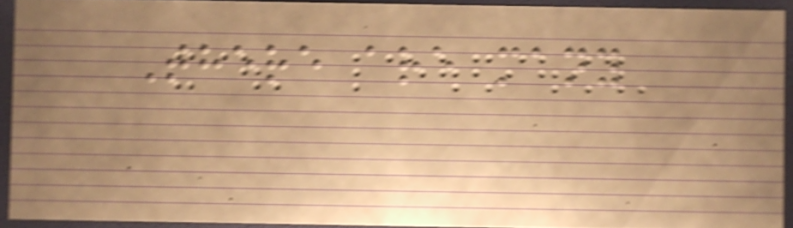There are many
